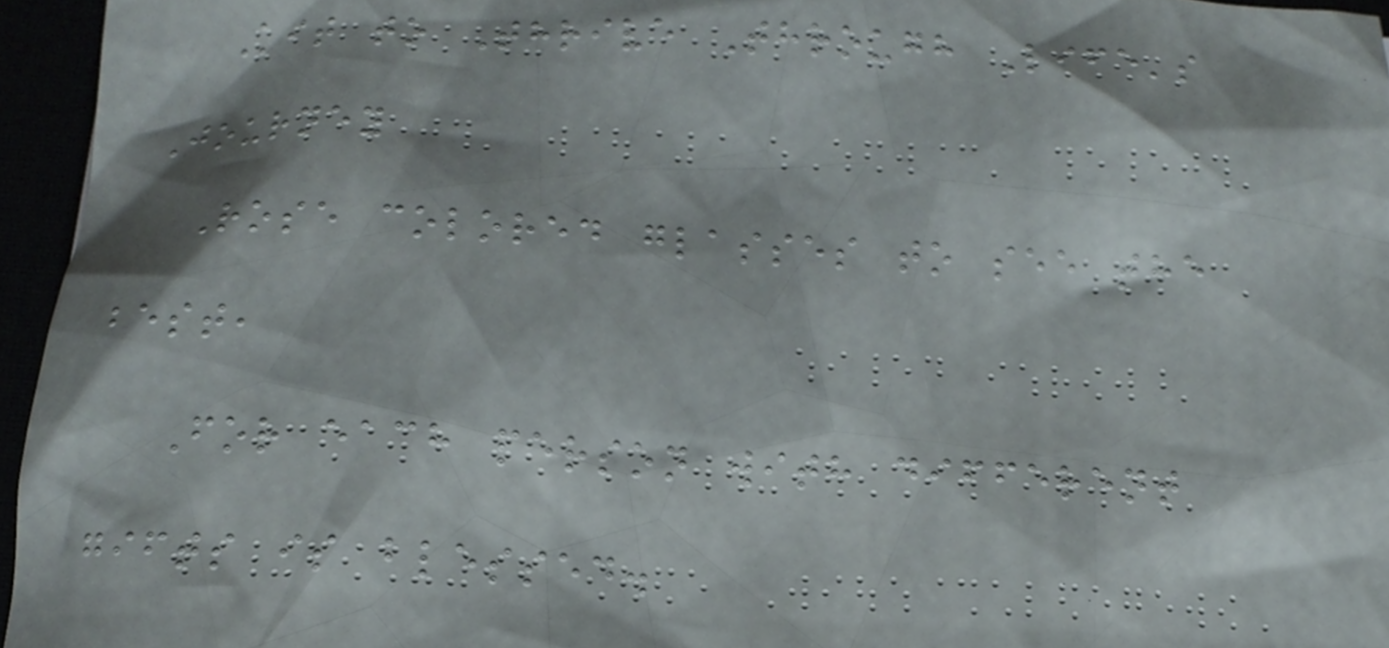Kit to Thrive Through Life's
Journey
Rose colored glasses to see the
best,
For each person with different
gifts is blessed.
